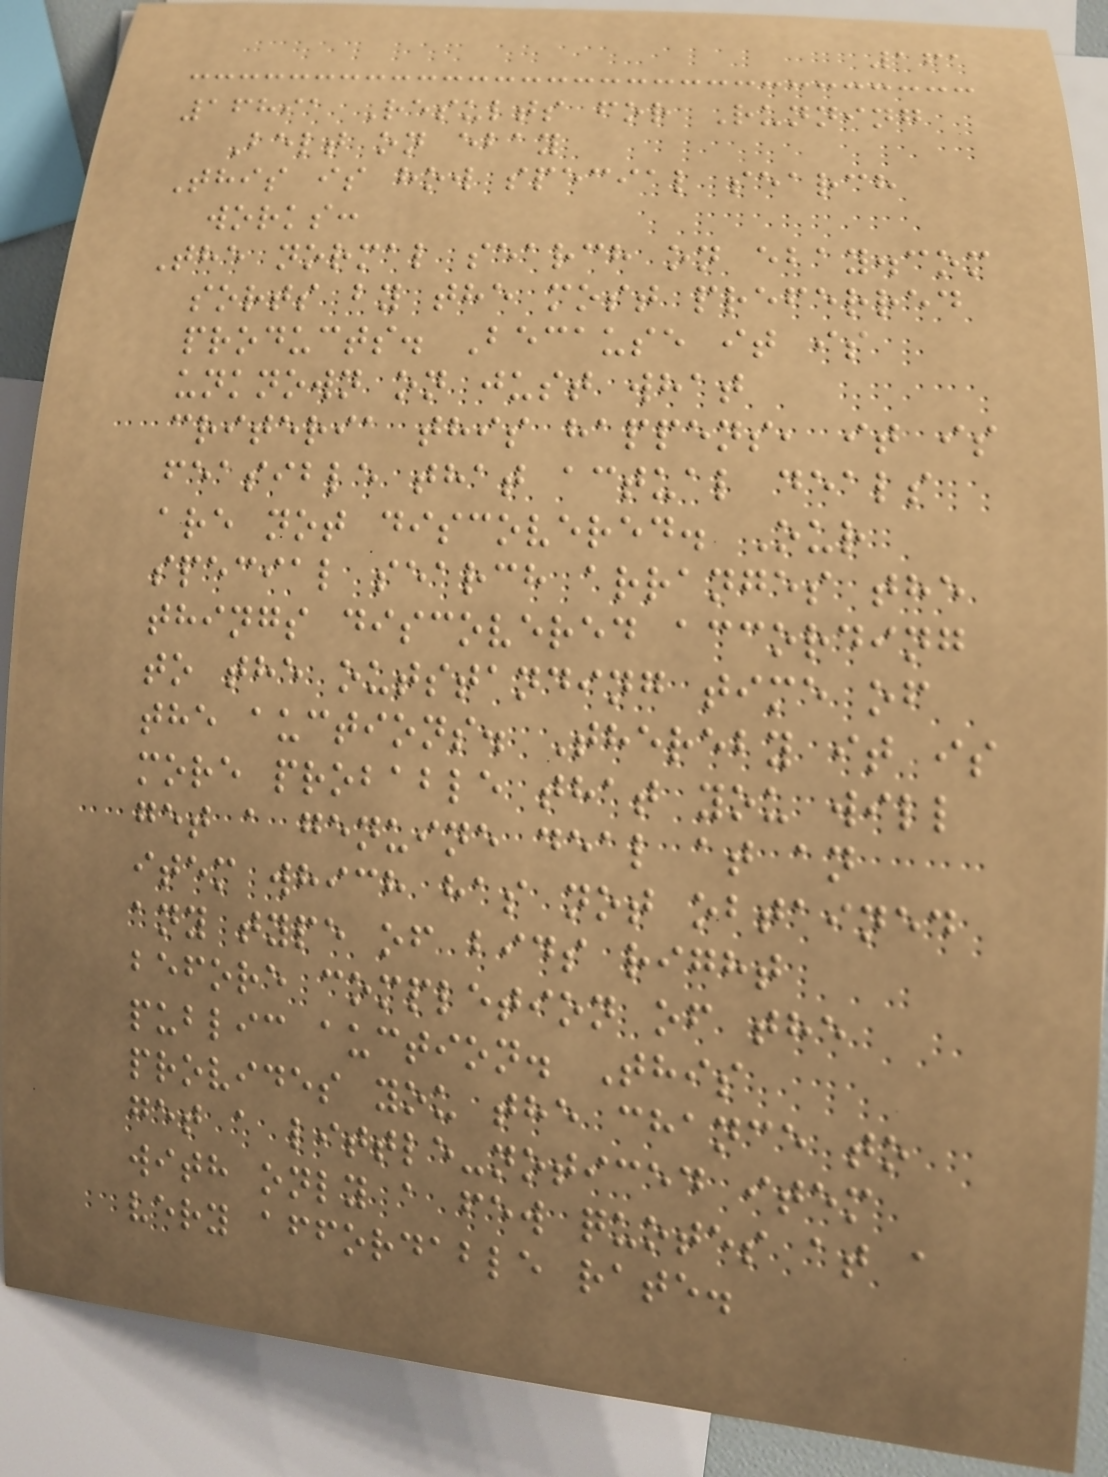161
16891 Results for Running
Belt on ebay
This is how special search
works:
The normal search on ebay.com
sorts by the most preferred
products. Because it is
unknown on just what
criteria this happens, it is
feasible that actual deals
are not discovered. Our
special search arranges the
things discovered according
to the outstanding time of
the auctions. Thereby it is
more probable that you will
get a genuine deal at an
item which has not obtained
any type of bids right
before completion of the
public auction. This
provides you the chance to
get a little-noticed item
with only a few quotes at a
very affordable rate.
